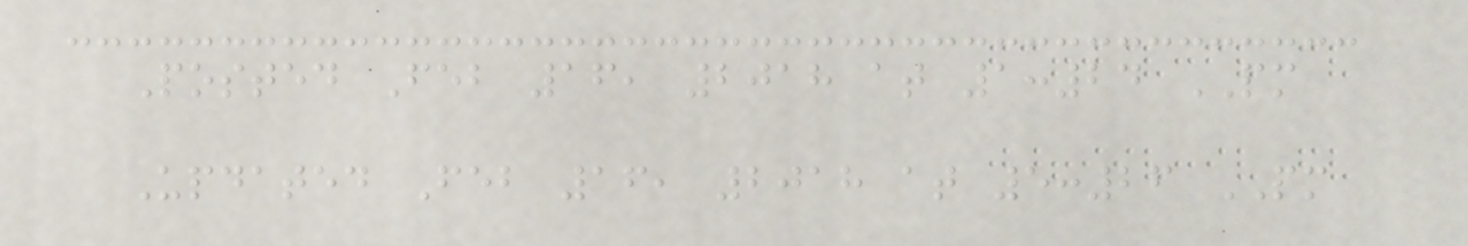Posted Feb 16, 2018 at 1:24 PM
Updated Feb 16, 2018 at 5:26 PM
